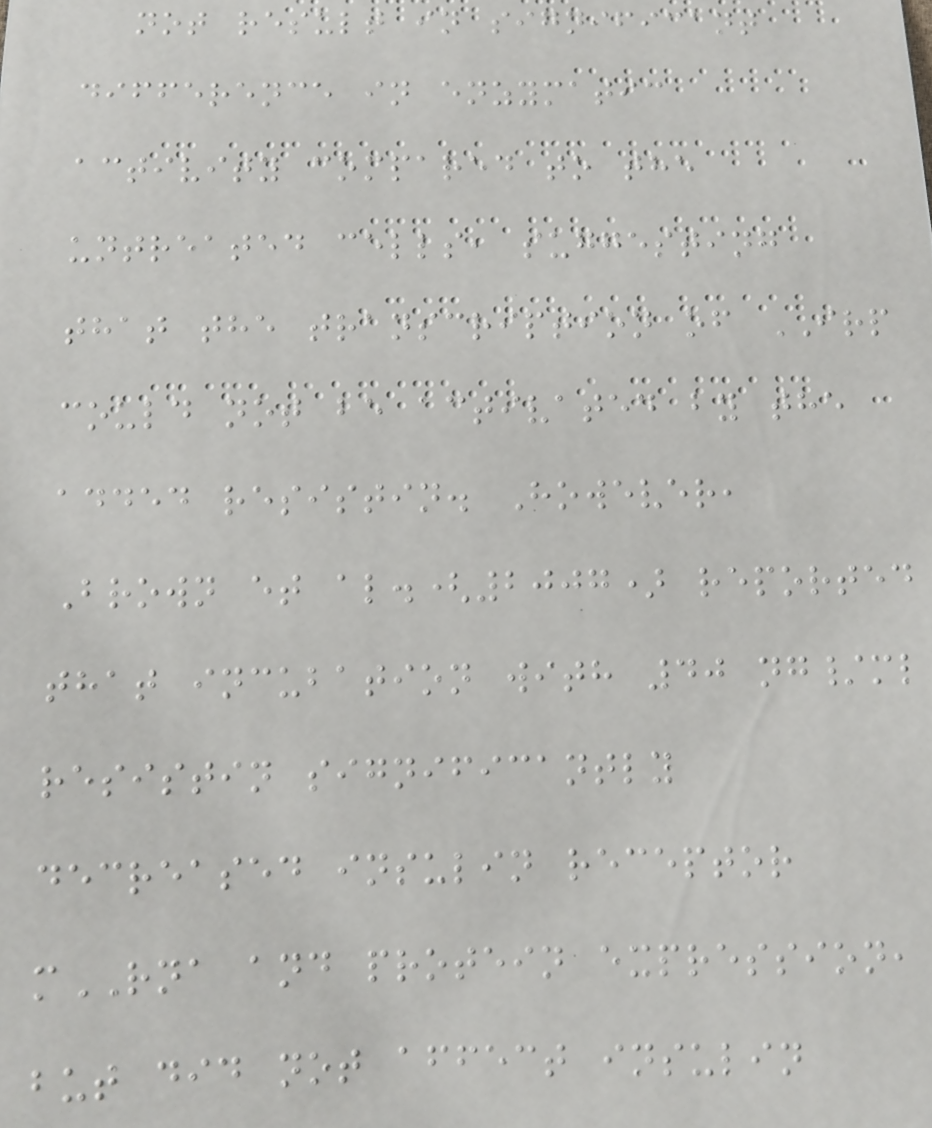not result in significant
difference in enzymatic
activity compared to the
untreated cells, suggesting
that the transcription of IRP
could not be activated by the
added resistin. However,
Brown et al.(2007) reported
that incubation with 40 ng/ml
resistin significantly
decreased insulin receptor
mRNA and protein expression,
but did not affect insulin
